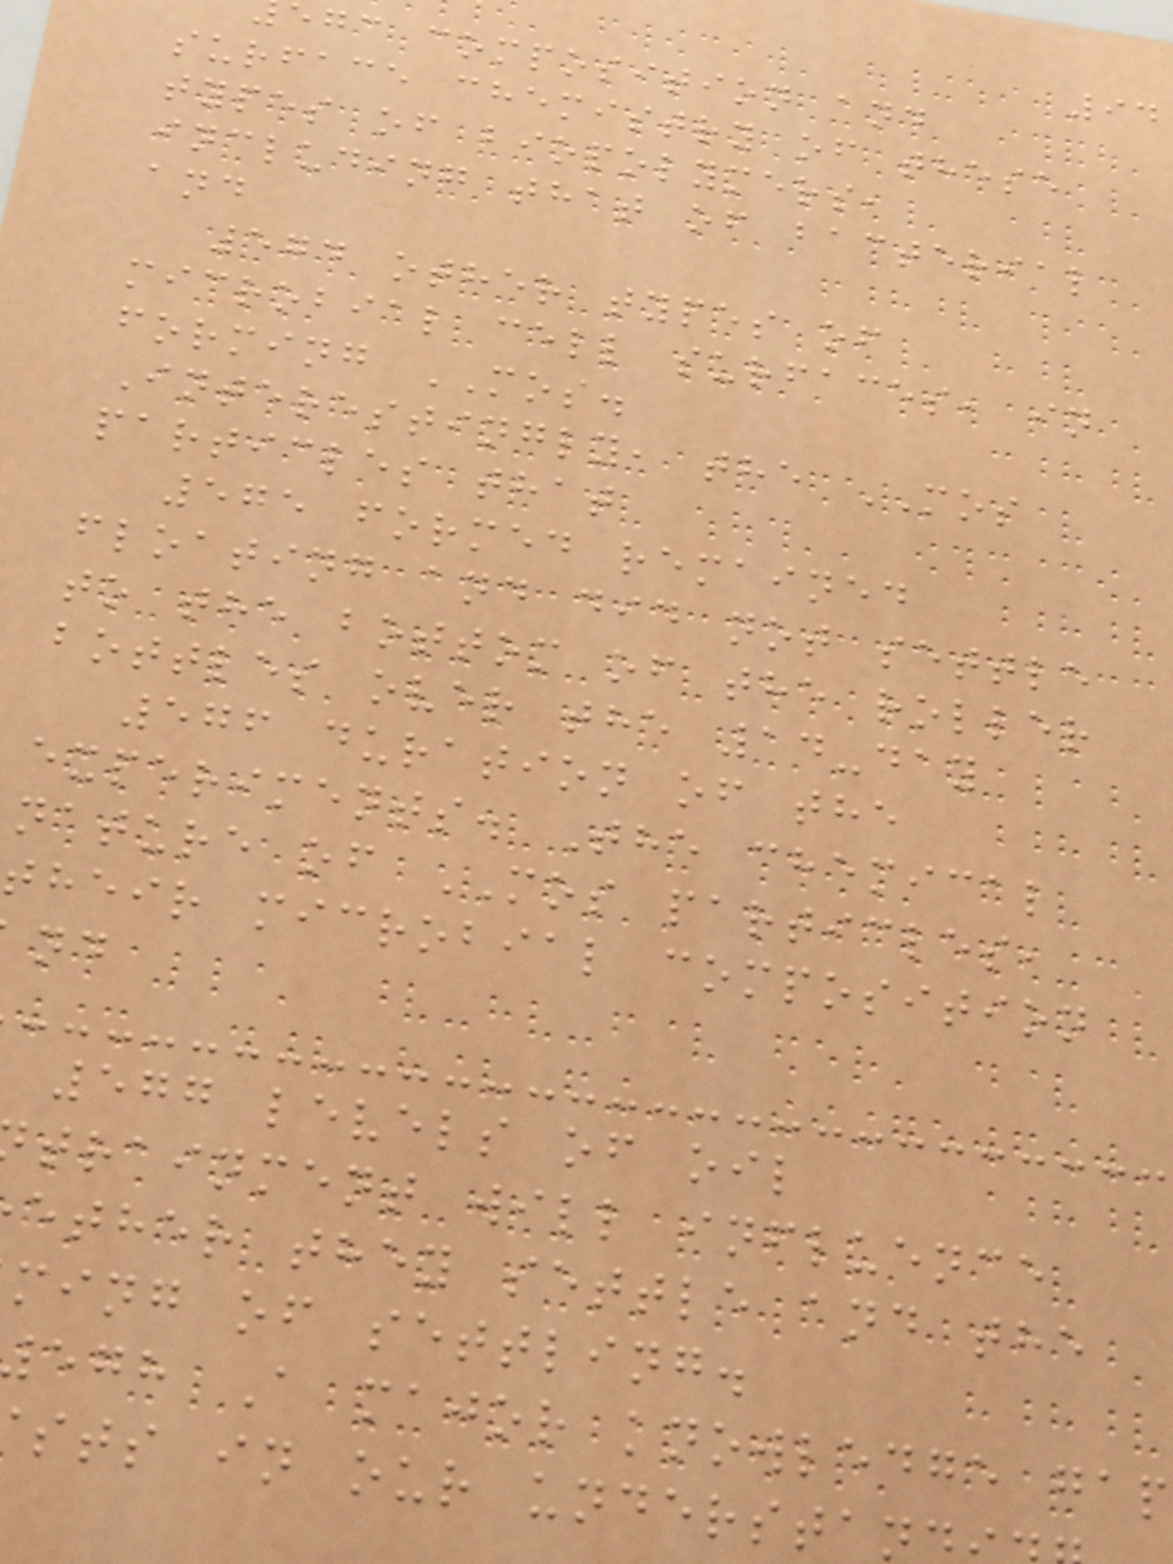94
egc composition and
surface chemistry of these
types of biopolymers,
including that of bacterial
and
574 other types of
microbial cell surfaces, in
forming MOS.
Interestingly, the MOS
particles that
575 formed remained
floating and did not settle
to the bottom of the roller
bottles over the 14-day
576 duration of the
experiments. The chemical
nature of MOS particles,
their microbial composition
577 levels of oil
trainment will influence
ether they settle and the
ming of settling.
egh A major knowledge gap
sts in our understan
